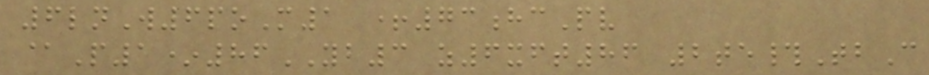6lnW6poM1 +73hcPv
@P1*86YB3 z6xft86 2te#TbC
